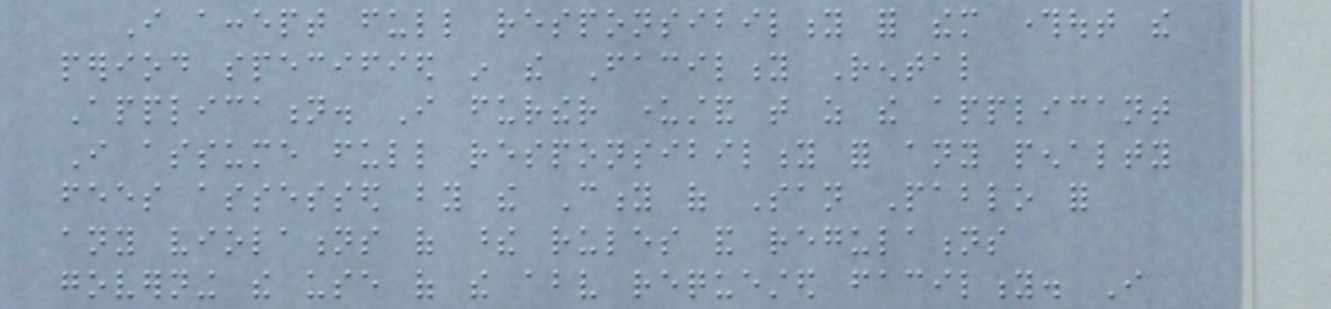I accept full responsibility for them throughout the
period specified in the Facility Rental
Application. I further understand that as the applicant
I assume full responsibility for any penalty
fees assessed by the City of San Pablo for
any violations of these rules and regulations
governing the use of the above requested facility. I
